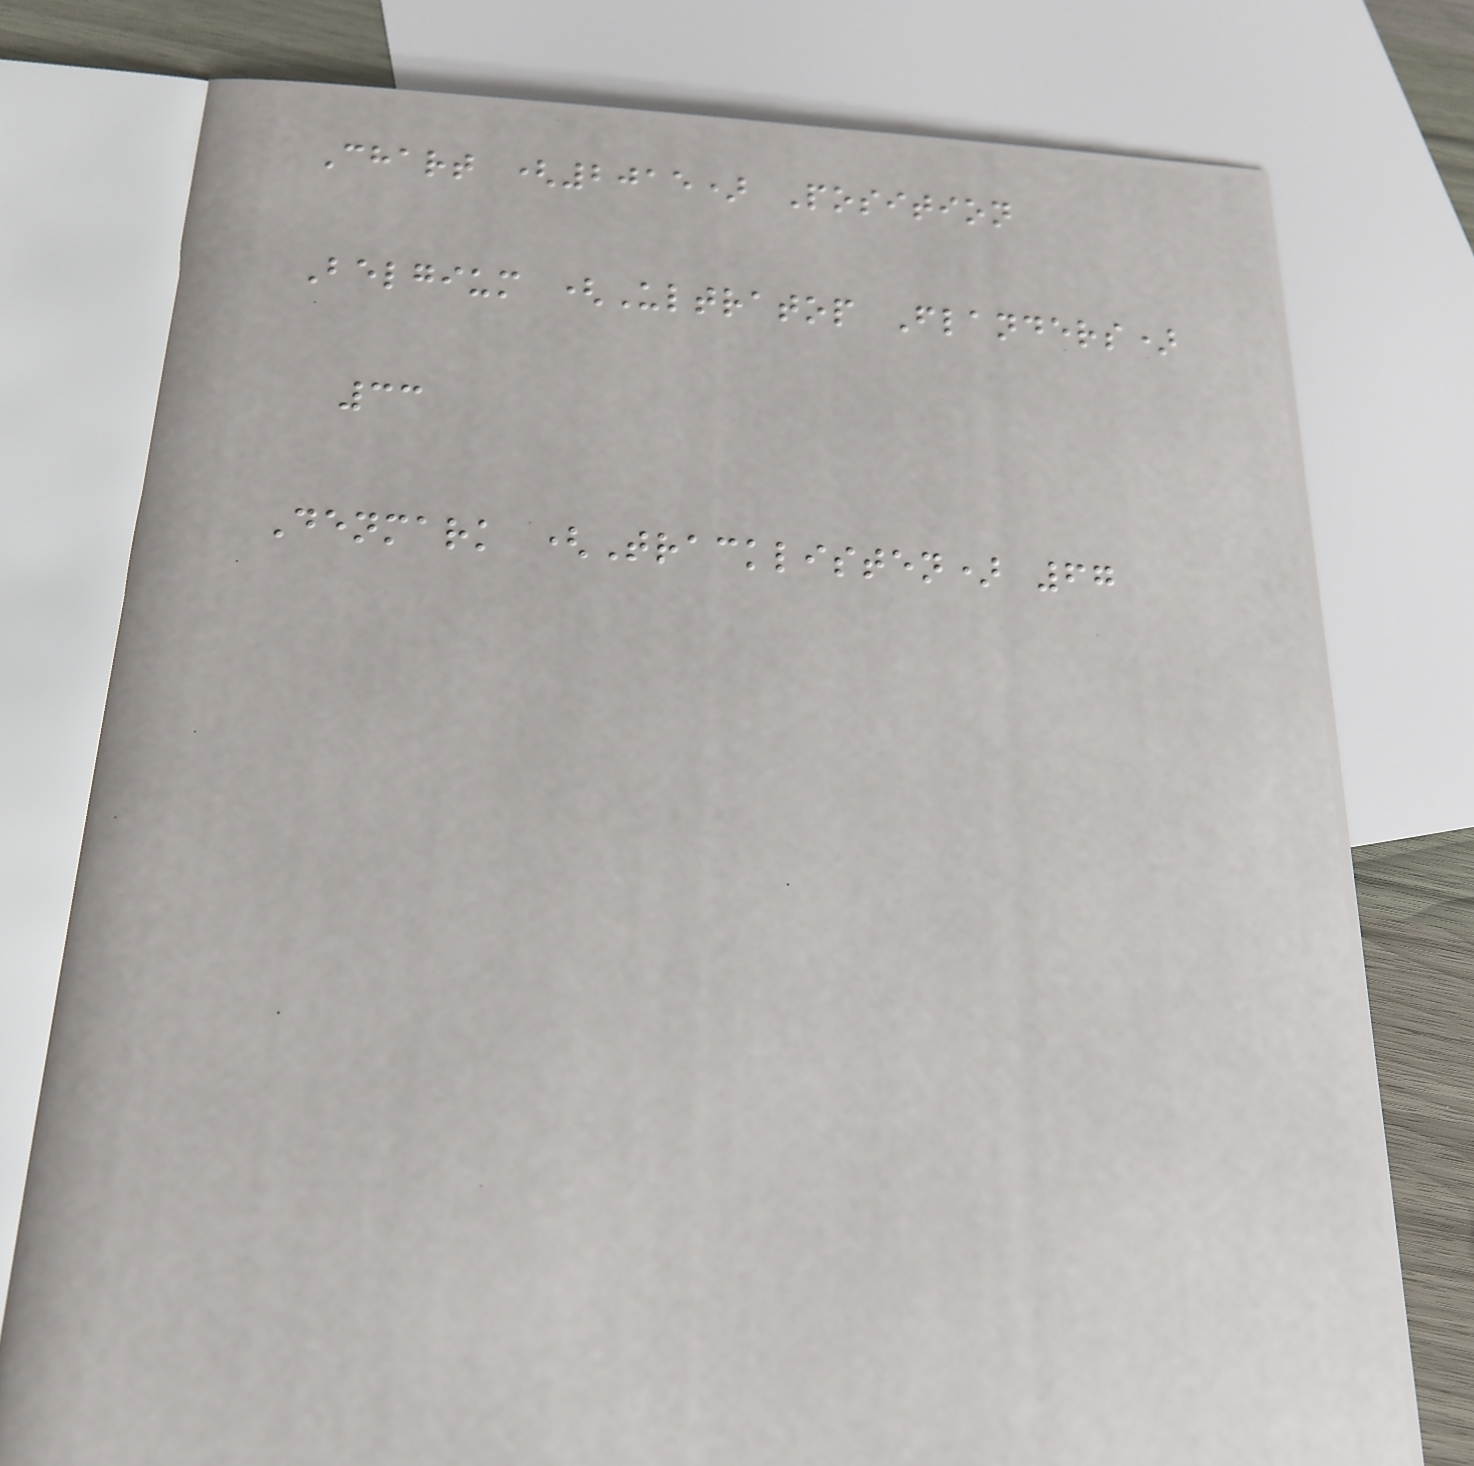Chart (2015) Position
Belgium (Ultratop Flanders)
33
Denmark (Tracklisten) 67
